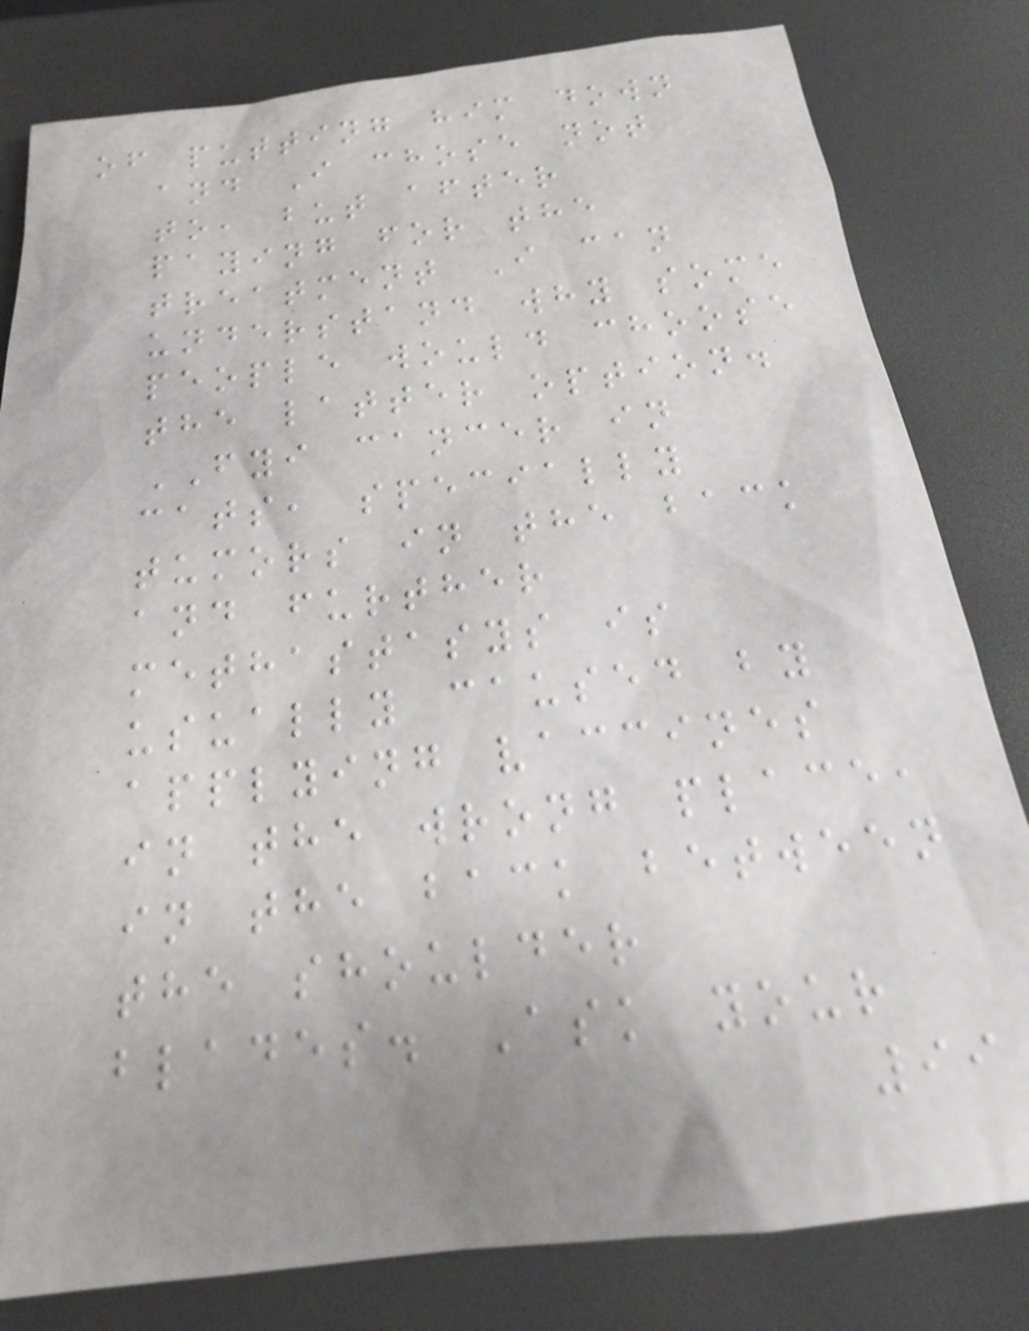of putting him down
and I chose not
to, but after
paying for the
treatment I can
understand why some
people would choose
the latter option.
FYI cancer in
cats, specially
tumors in the back
and further
methastasys is
usually caused by
applying vaccines
in the wrong place,
in the back between
the shoulder
blades. Ask your
99
